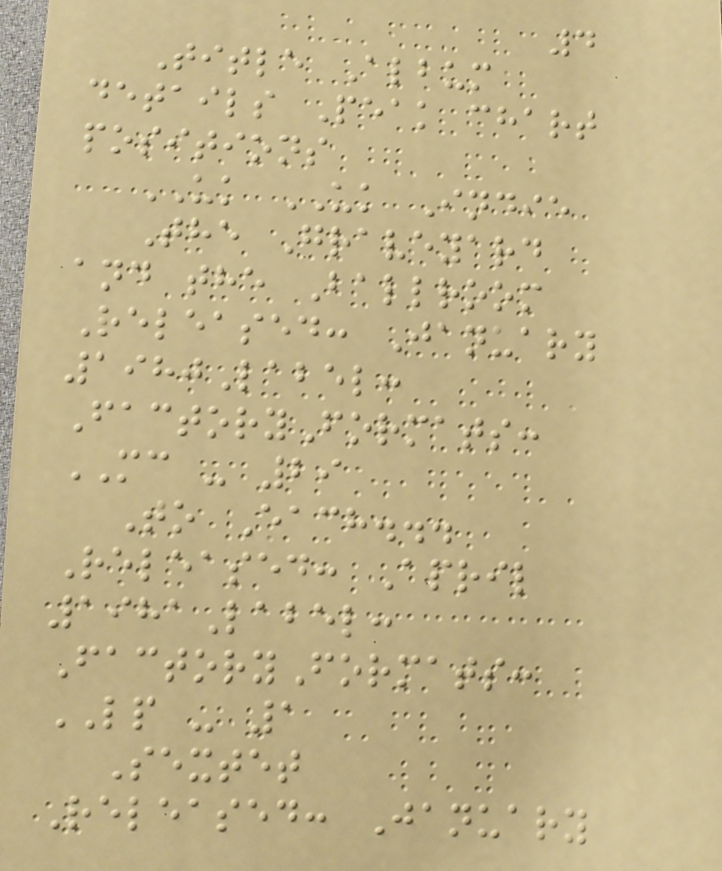4
Title Album
details Peak chart
positions
UK UK Indie
The Graveyard
and the Ballroom
Released: January
1980Label:
FactoryFormats:
MC - 29
To Each...
Released: April
1981Label:
FactoryFormats:
LP - 1
Sextet
Released: January
